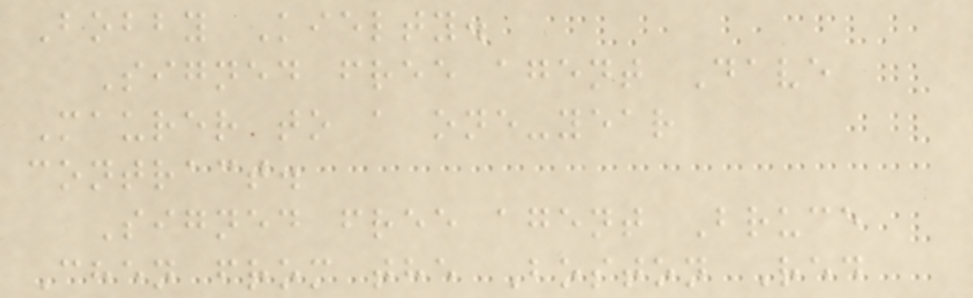Bobby Kielty.
Signed free agent Dave
Maurer to a one-year
contract.
Signed free agent Bruce
Chen from the Boston Red
